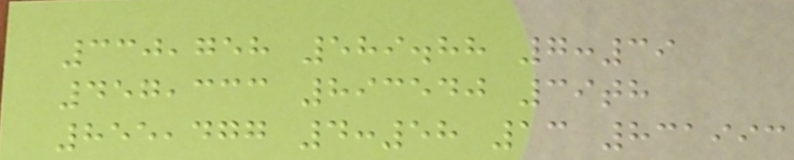330,758 589.88 7:39
457,333 893540 39th
855,477 4:58 13 831993
